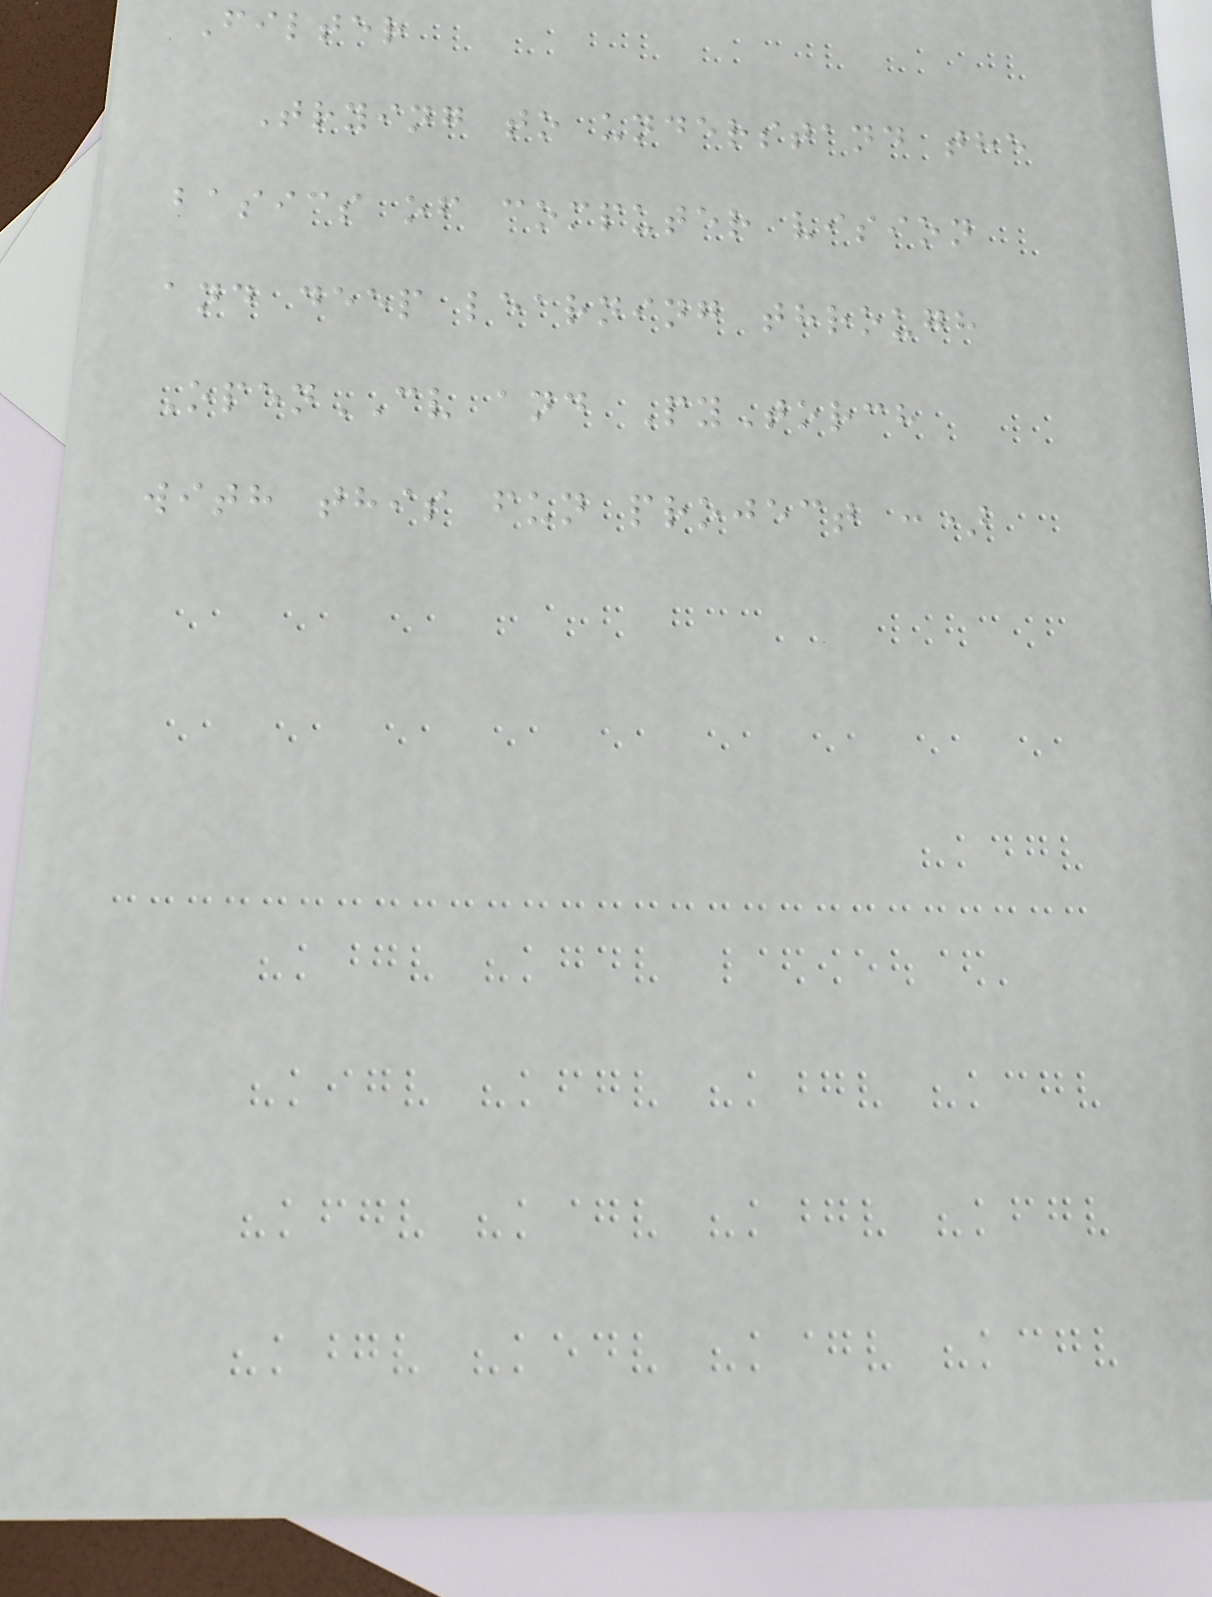Filter
Trying to understand the
basics of computer vision
and deep learning through
OpenCV and PyTorch
with this fun project :)
